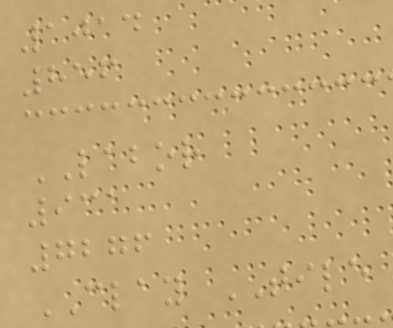1014
856
LABOR
931
7276
CLAY TILE
